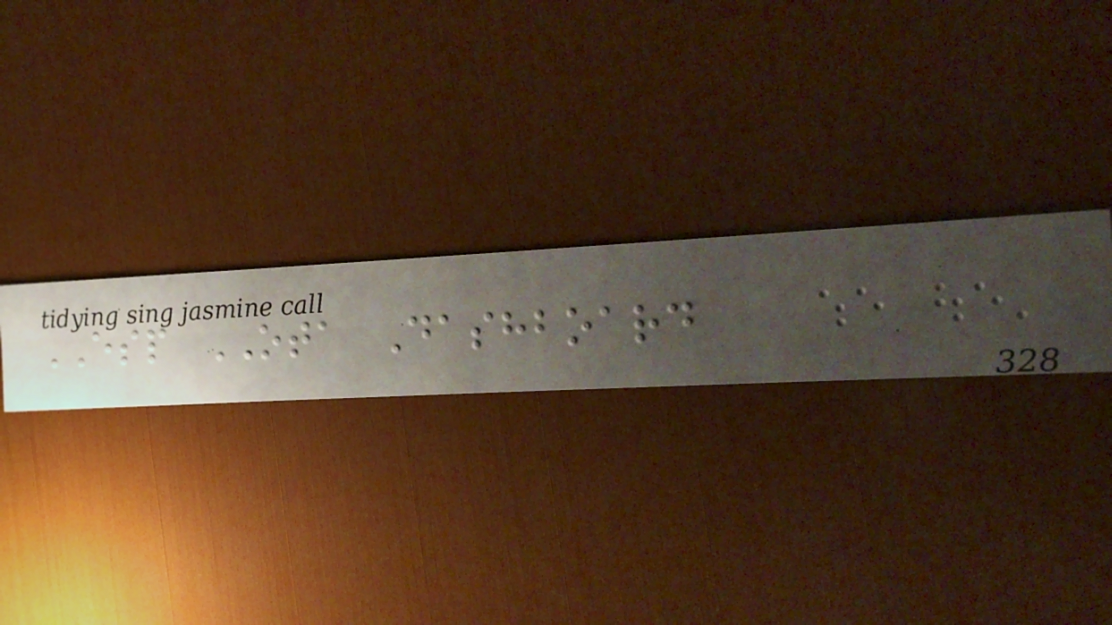ESP OTA Dashboard
